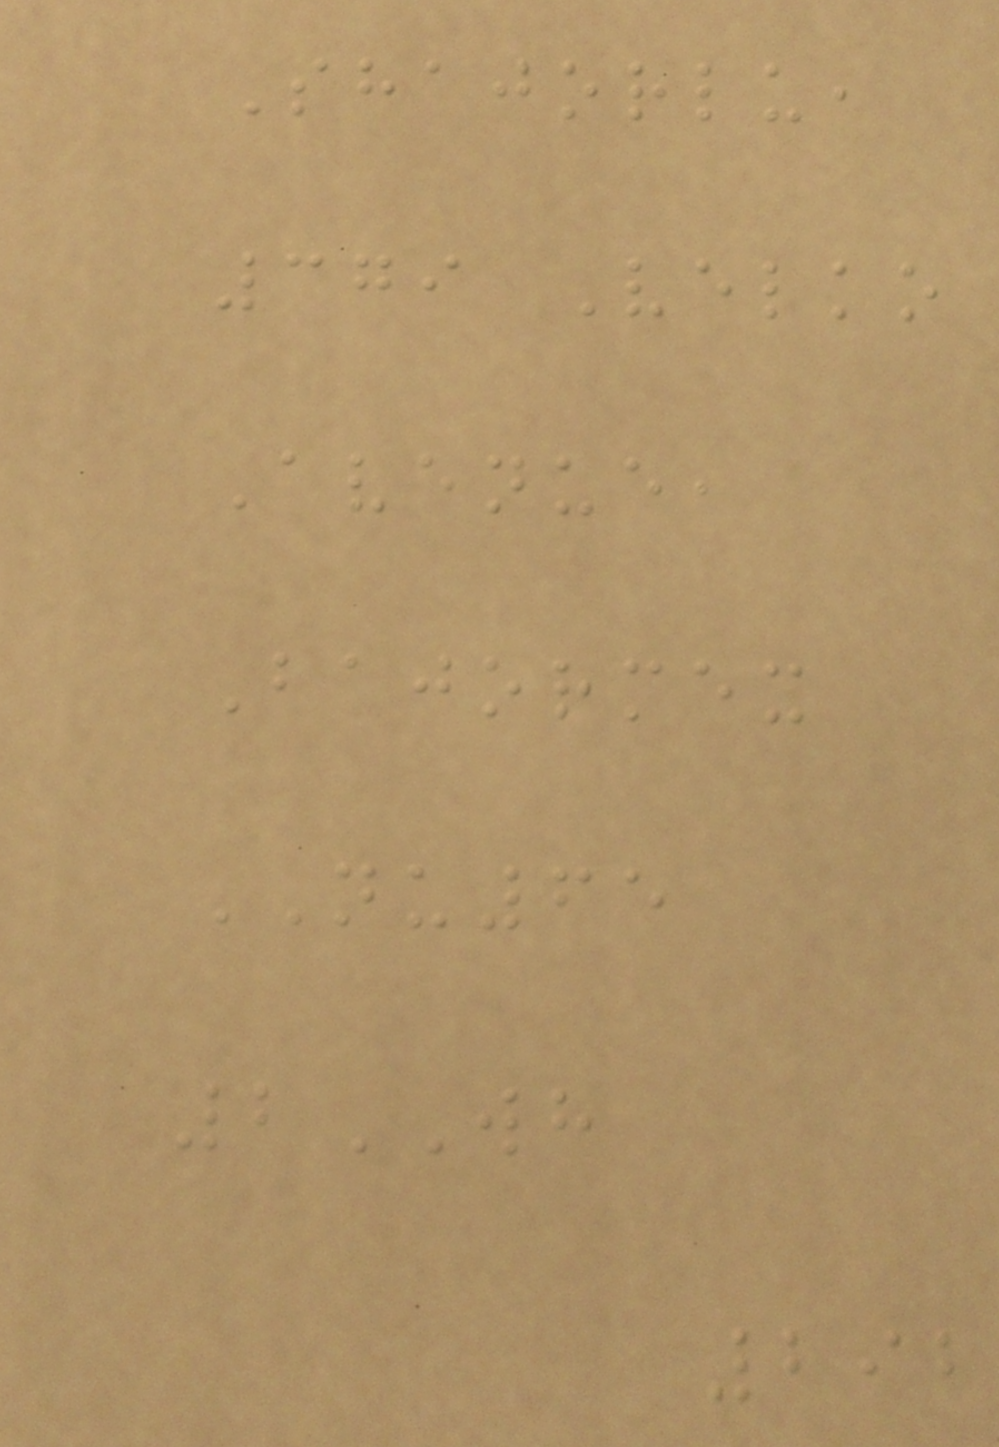Shajorlu,
379 Velko
Avenue,
Bajormex
NU65
2WH
292
